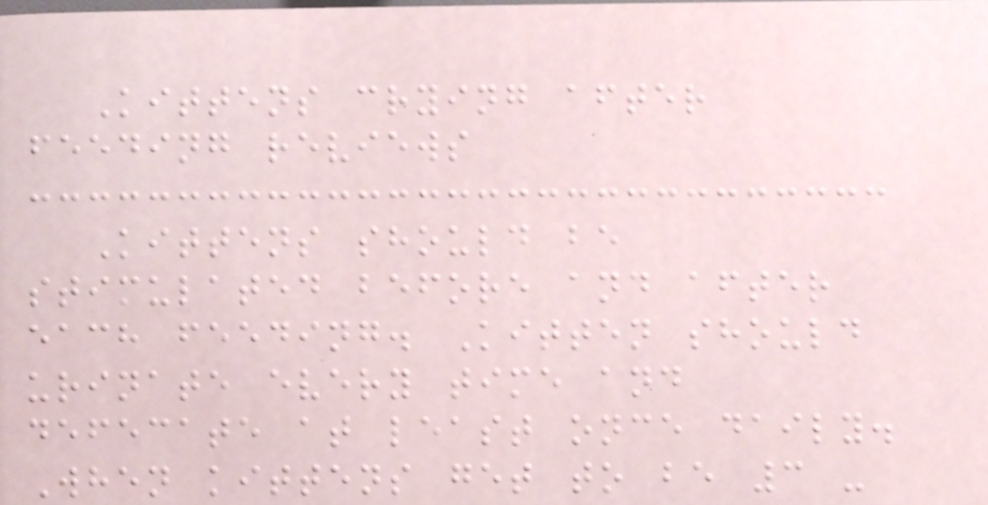Kittens crying after
feeding reviews
Kittens should be
stimulated before and after
each feeding. Kitten should
urinate every time and
defecate at least once daily.
When kittens get to be 3 -
